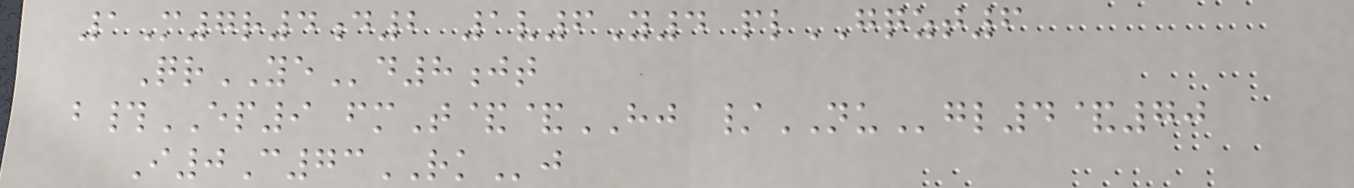1M7r4d2 1v6Y4 plGQZT6
QrYEd8jt
b#EP9 fmT&&HJ /NUgl4&70
I0C73RKj
